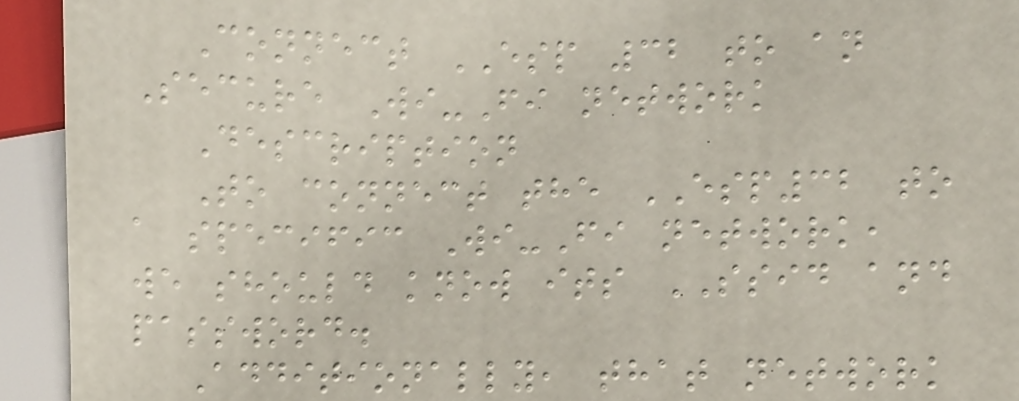Connect ESP 32 to an
Secure Wi-Fi network
Description
To connect the ESP32 to
a specific Wi-Fi network,
we should know its SSID and
password.
Additionally, that network
